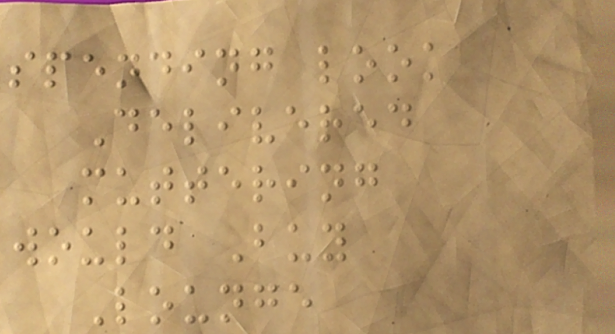spending look
Delivered
muttering
would Buy
Lounge
